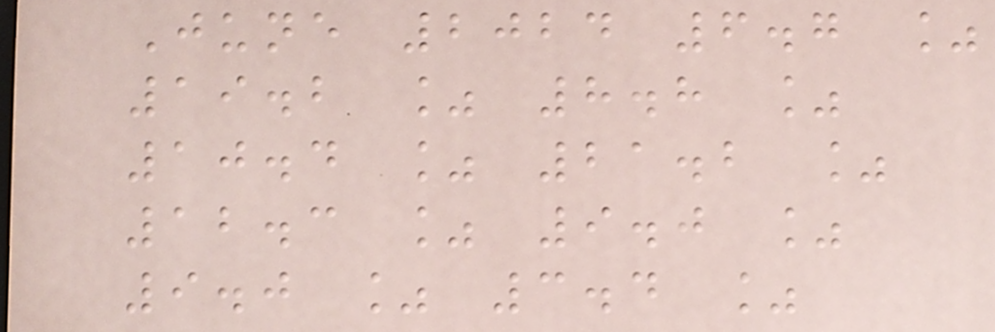June 2024 6.7 %
19.2 % 8.8 %
10.4 % 21.2 %
12.3 % 9.0 %
9.0 % 3.4 %
